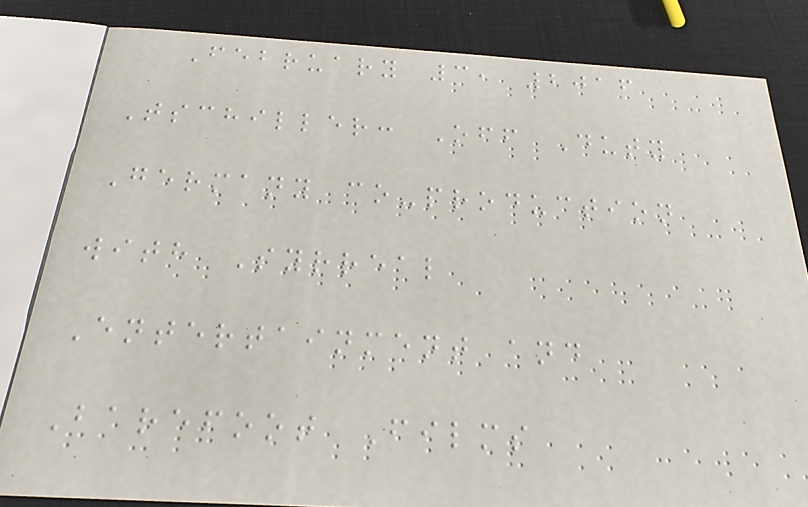February 3, 2016
Tschiller: Off Duty
Germany co-production
with Syrreal
Entertainment and
Barefoot Films
